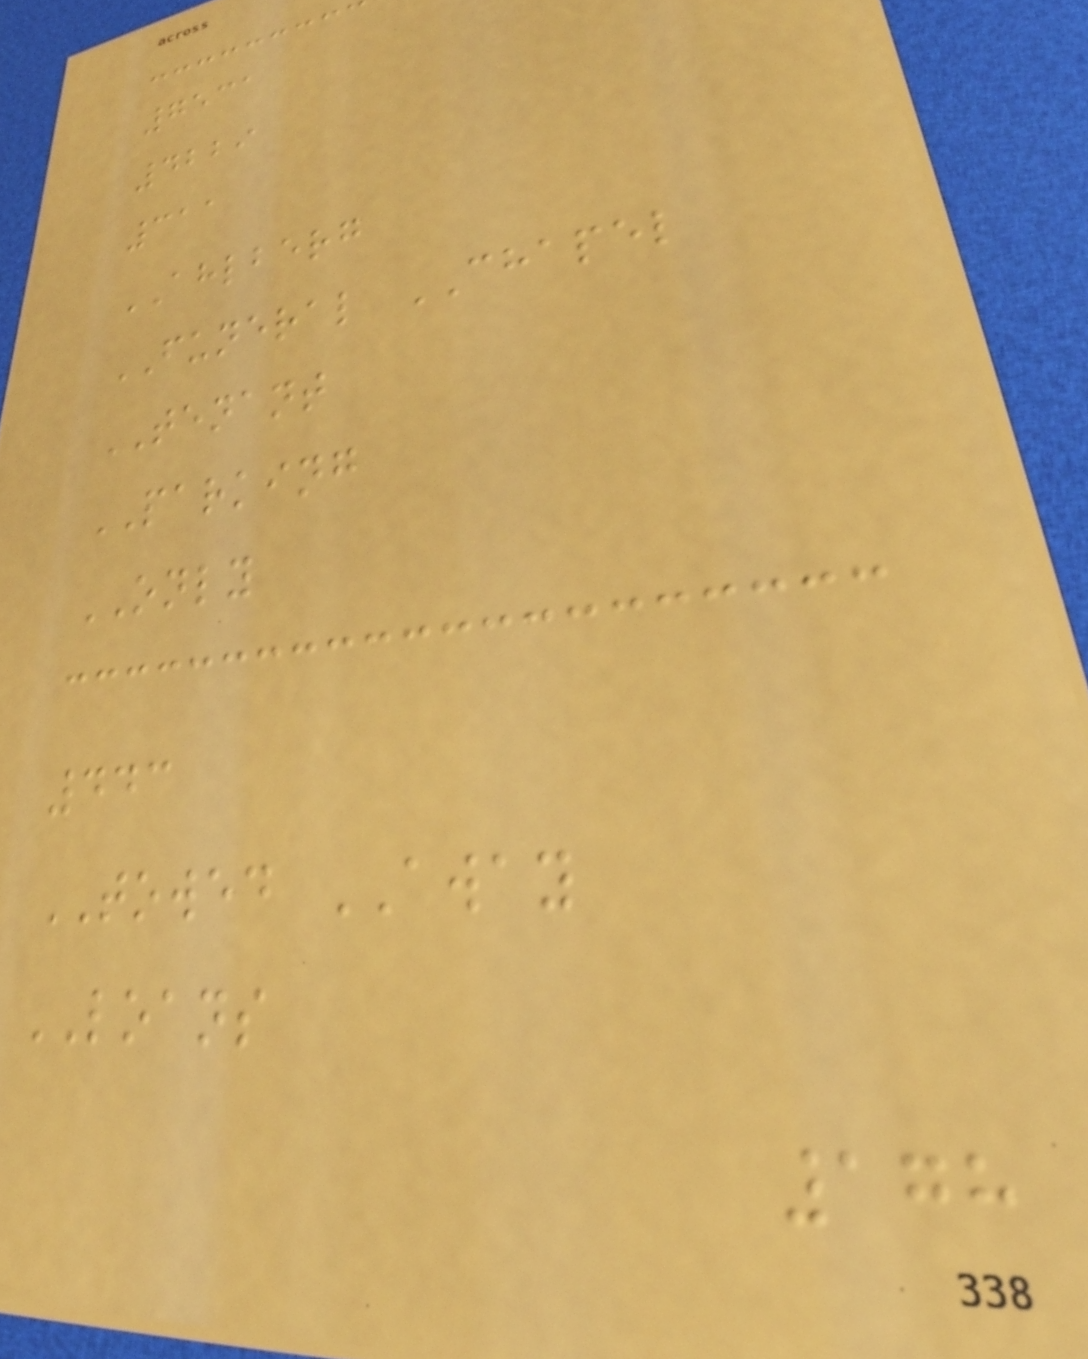7531
4229
311
AHLBERG
FUNERAL CHAPEL
TENANT
PARKING
ONLY
443
TOWED AWAY
LOANS
178
